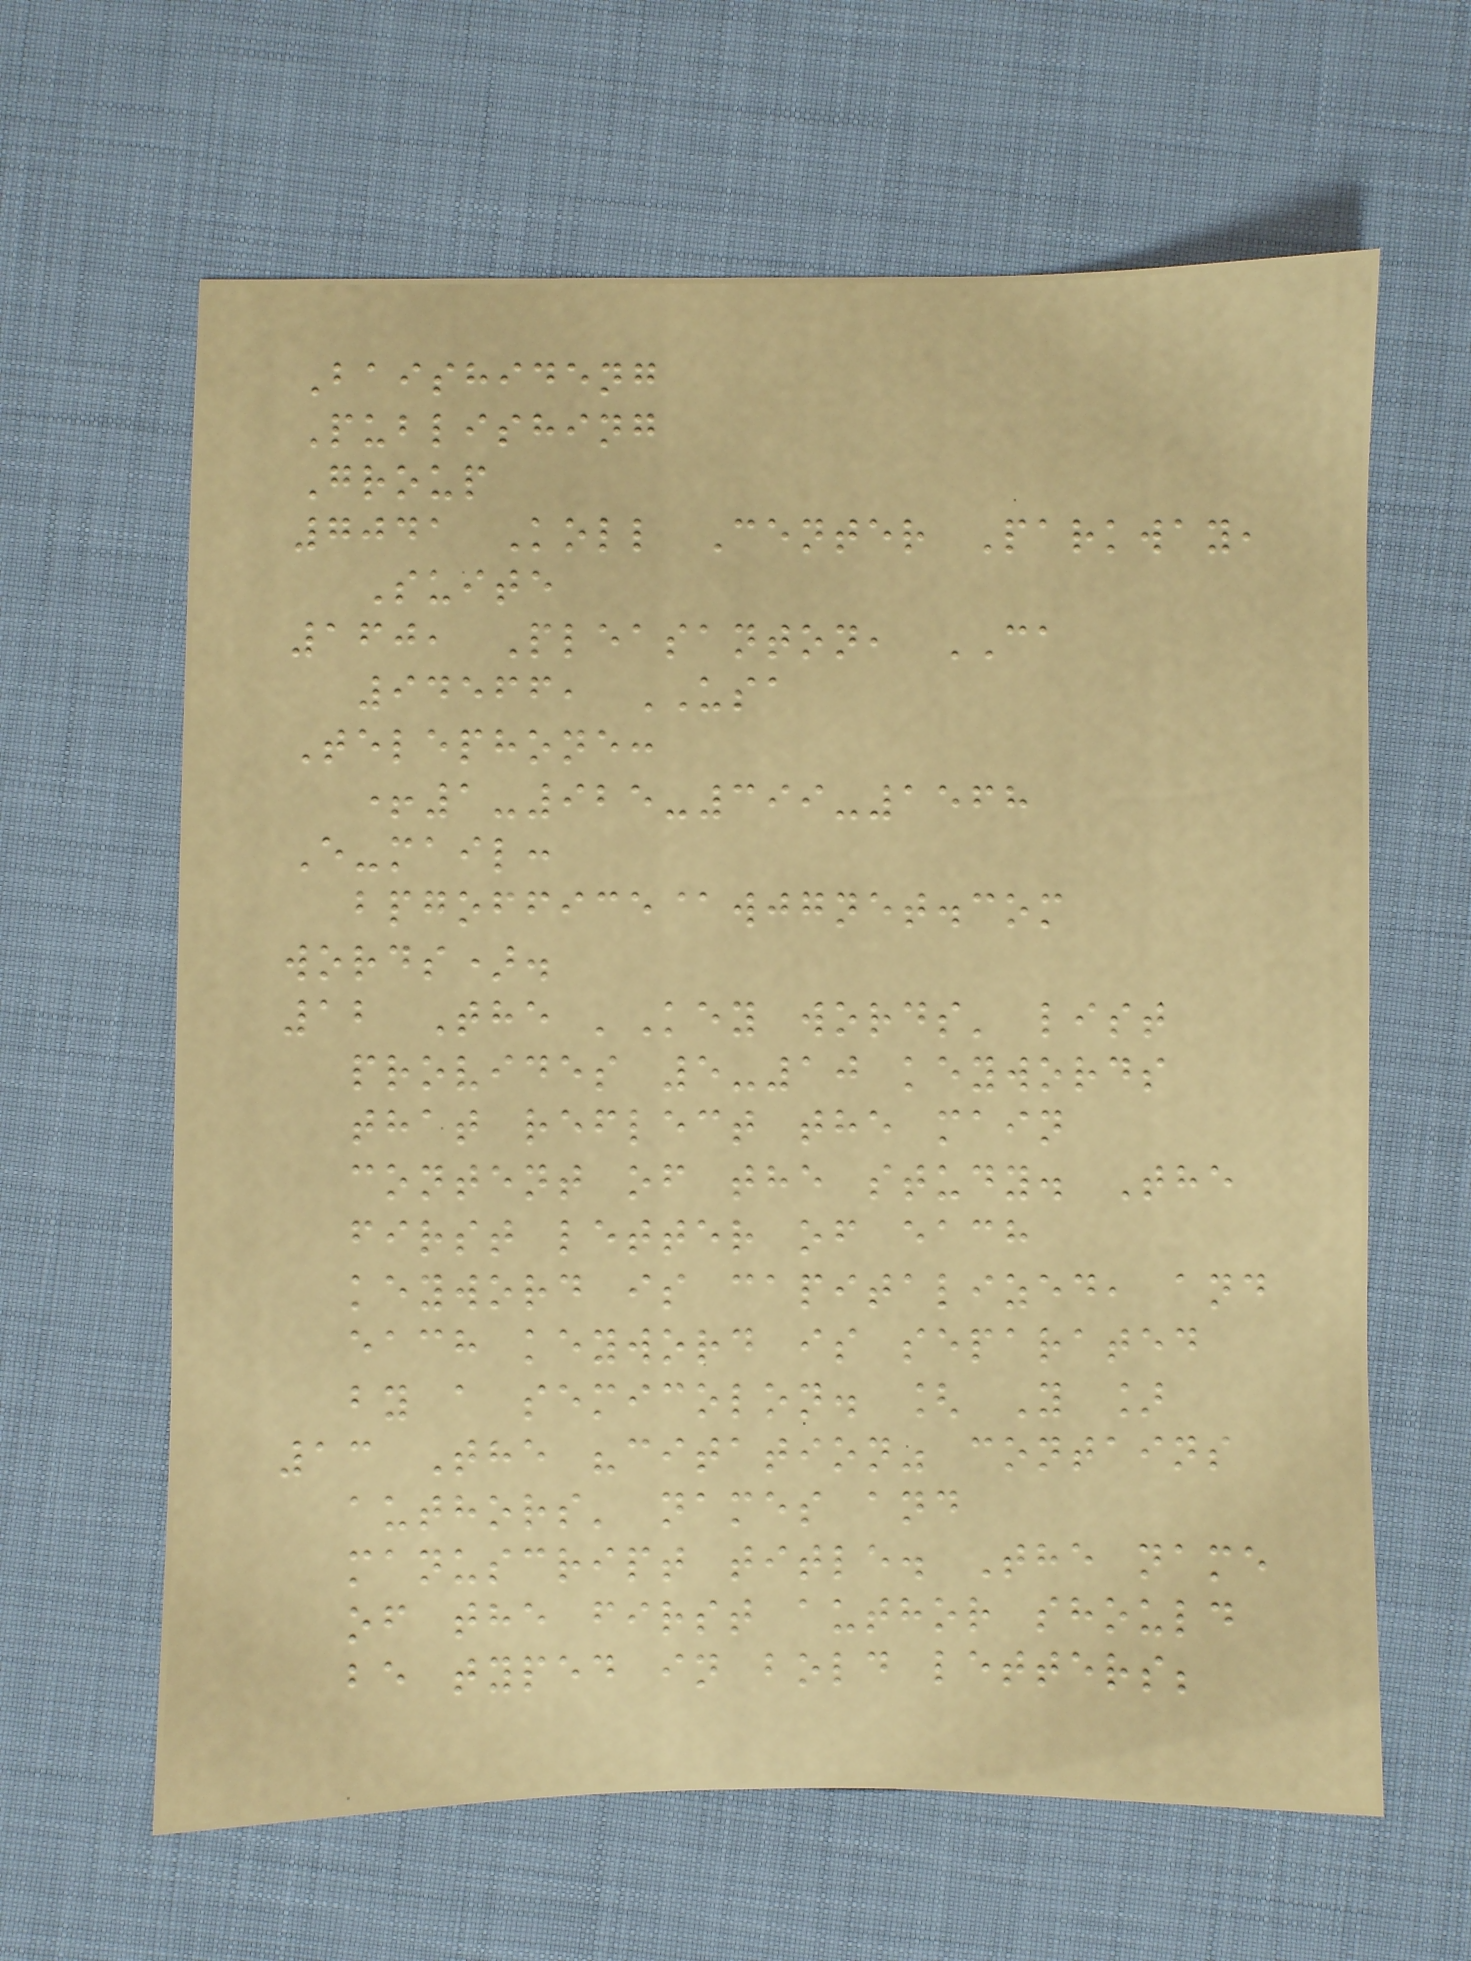Baishideng
Publishing
Group
7041 Koll Center Parkway,
Suite
160, Pleasanton, CA
94566, USA
Telephone:
+1-925-399-1568
E-mail:
bpgoffice@wjgnet.com
words).
12 The 'Key words' list
provides 5-10 keywords
that reflect the main
content of the study. The
first letter of each
keyword is capitalized, and
each keyword is separated
by a semicolon. [ Y ]
13 The "citation" contains
authors' names and
manuscript title. The name
of the first author should
be typed in bold letters;
